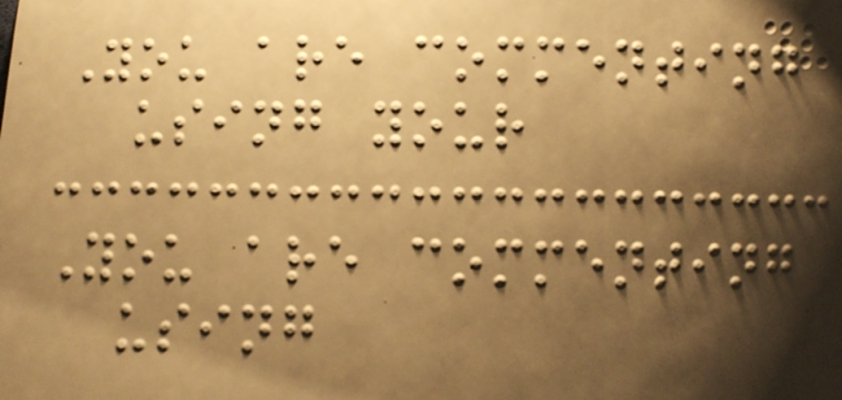You are commenting
using your
You are commenting
using
